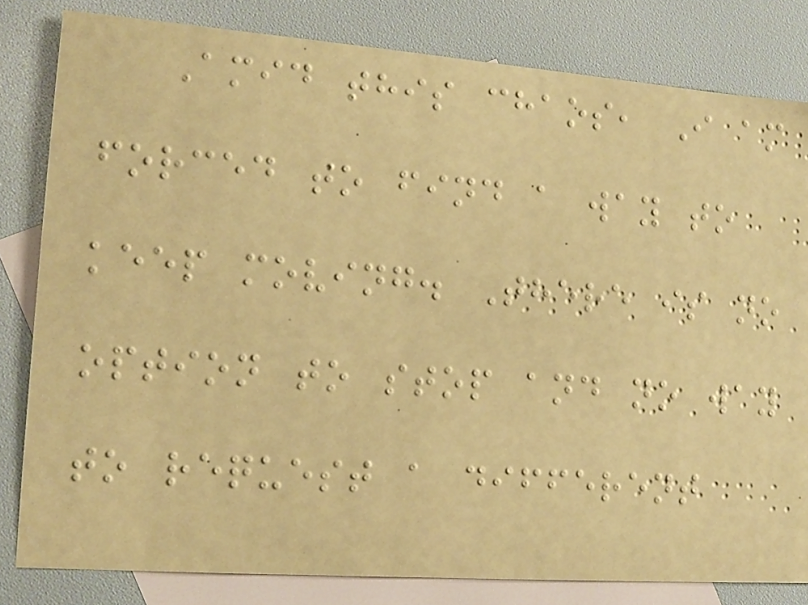Amid this chaos, I am
forced to find a way to
keep moving. There is no
option to stop and no way
to request a different
